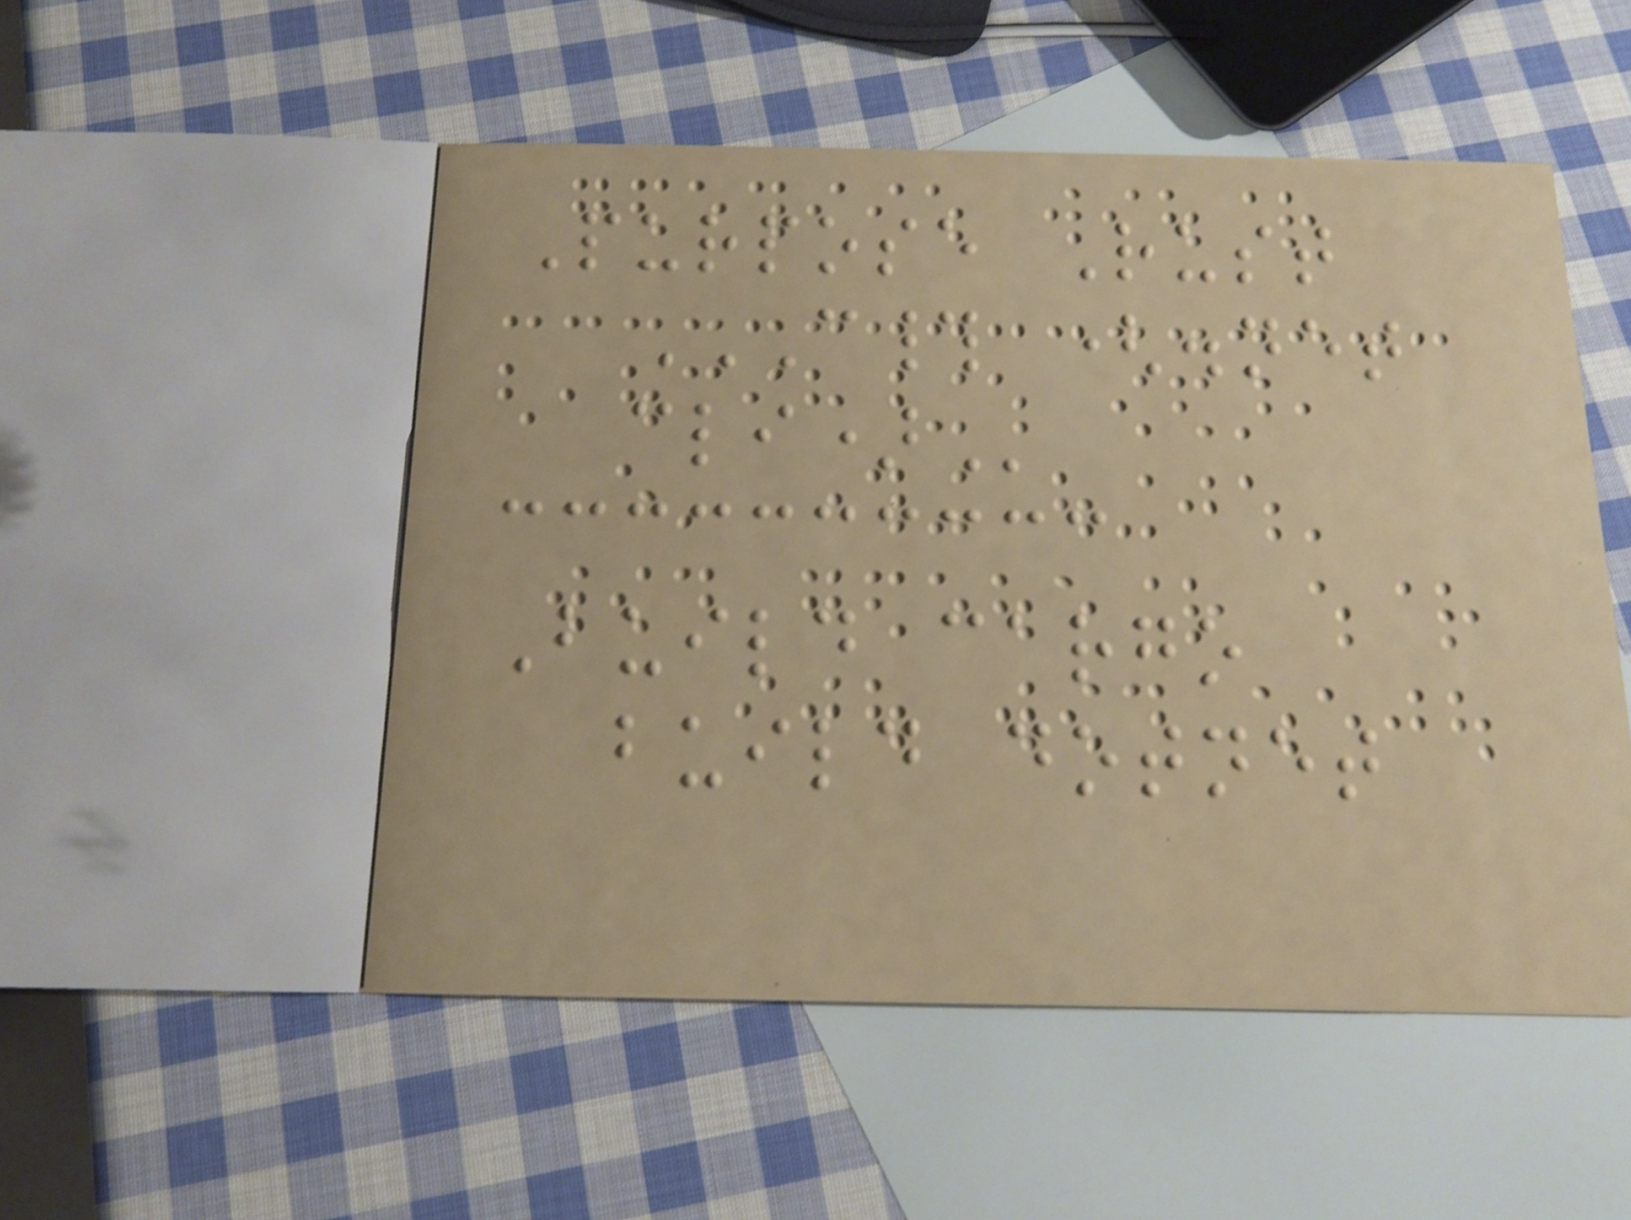Purpose Rust
C# (.NET
CLI)
Build cargo
build dotnet
